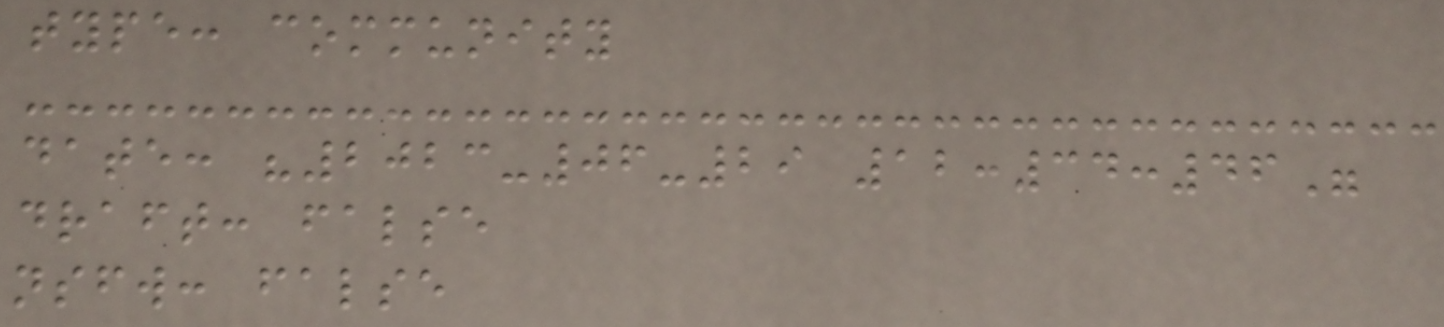type: community
date: "2023-06-29 12:34:46"
draft: false
nsfw: false
